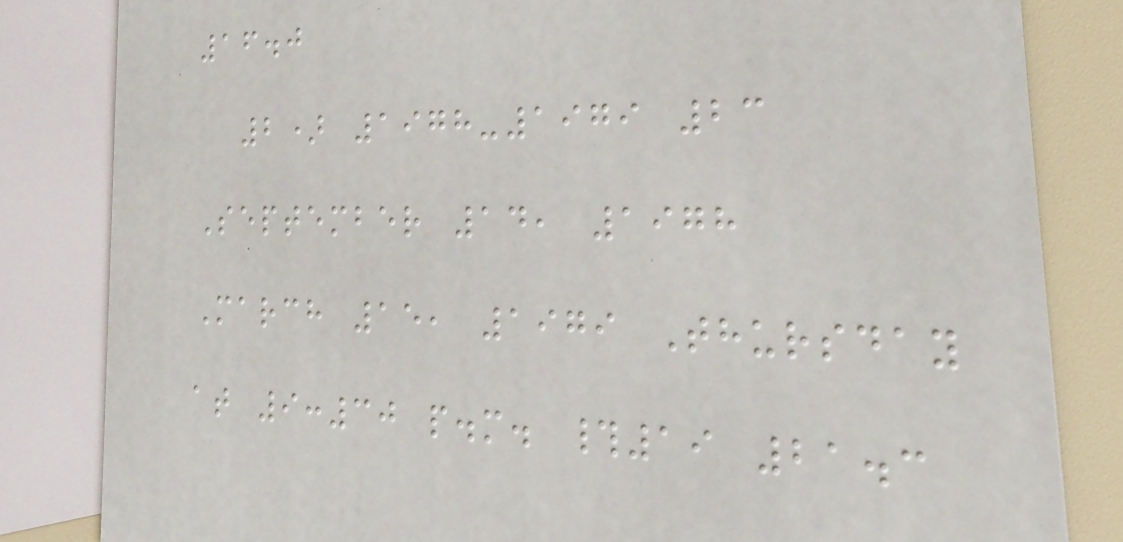16.0
2) 1978-1979 23
September 14, 1978
March 15, 1979 Thursday
at 9:30 p.m. #19 21.3
